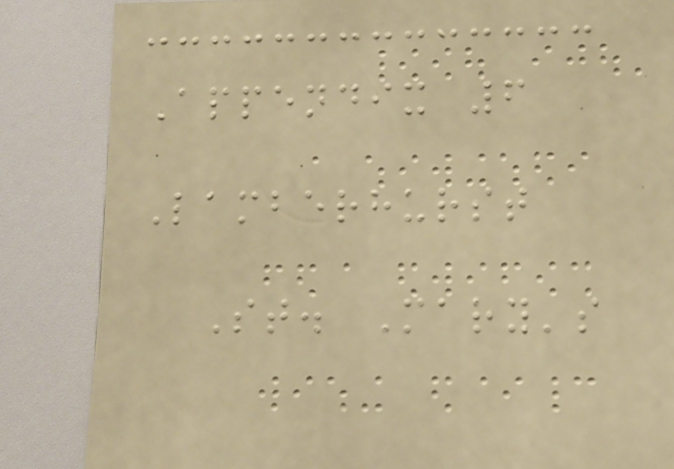Appendix 6
Lamberhurst
St. Mary's
